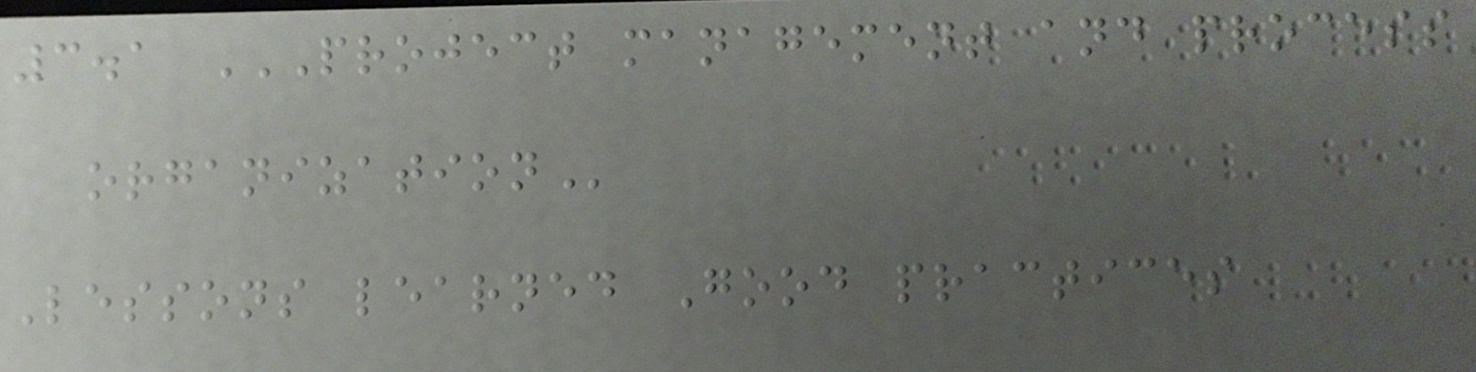3.1 PROJECT MANAGEMENT AND PROCESS
ORGANIZATION
Lessons learned Good practices
